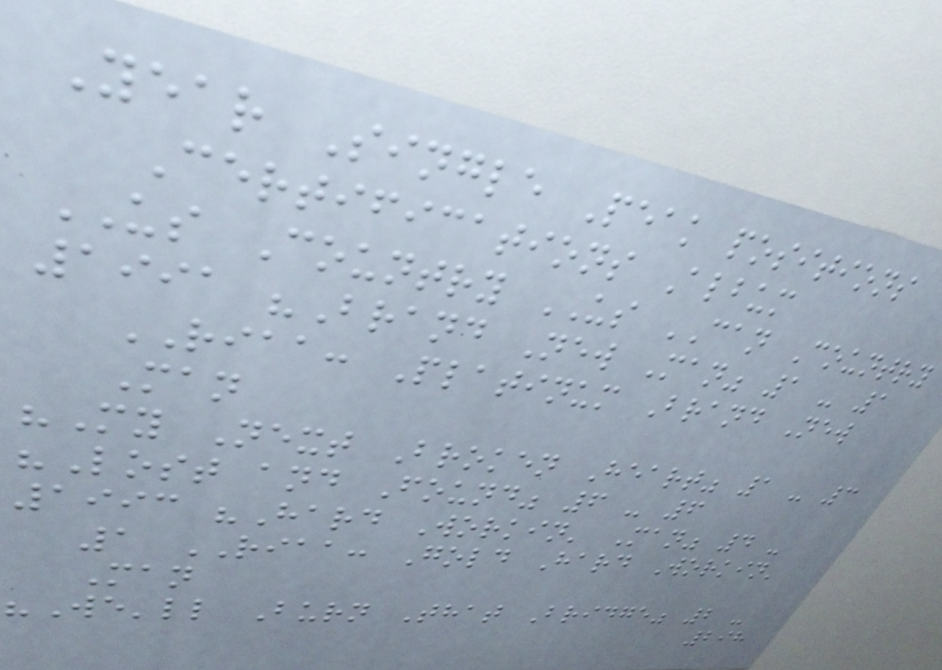Year Single Peak positions
Certifications Album
US Country US CAN Country
1991 "Brand New Man" 1 - 1
RIAA: Platinum Brand New
Man
"My Next Broken Heart" 1 - 3
"Lost and Found" 6 - 6
1993 "Hard Workin' Man" 4 -
1 RIAA: Gold Hard Workin'
Man
"We'll Burn That Bridge" 2 -
298
